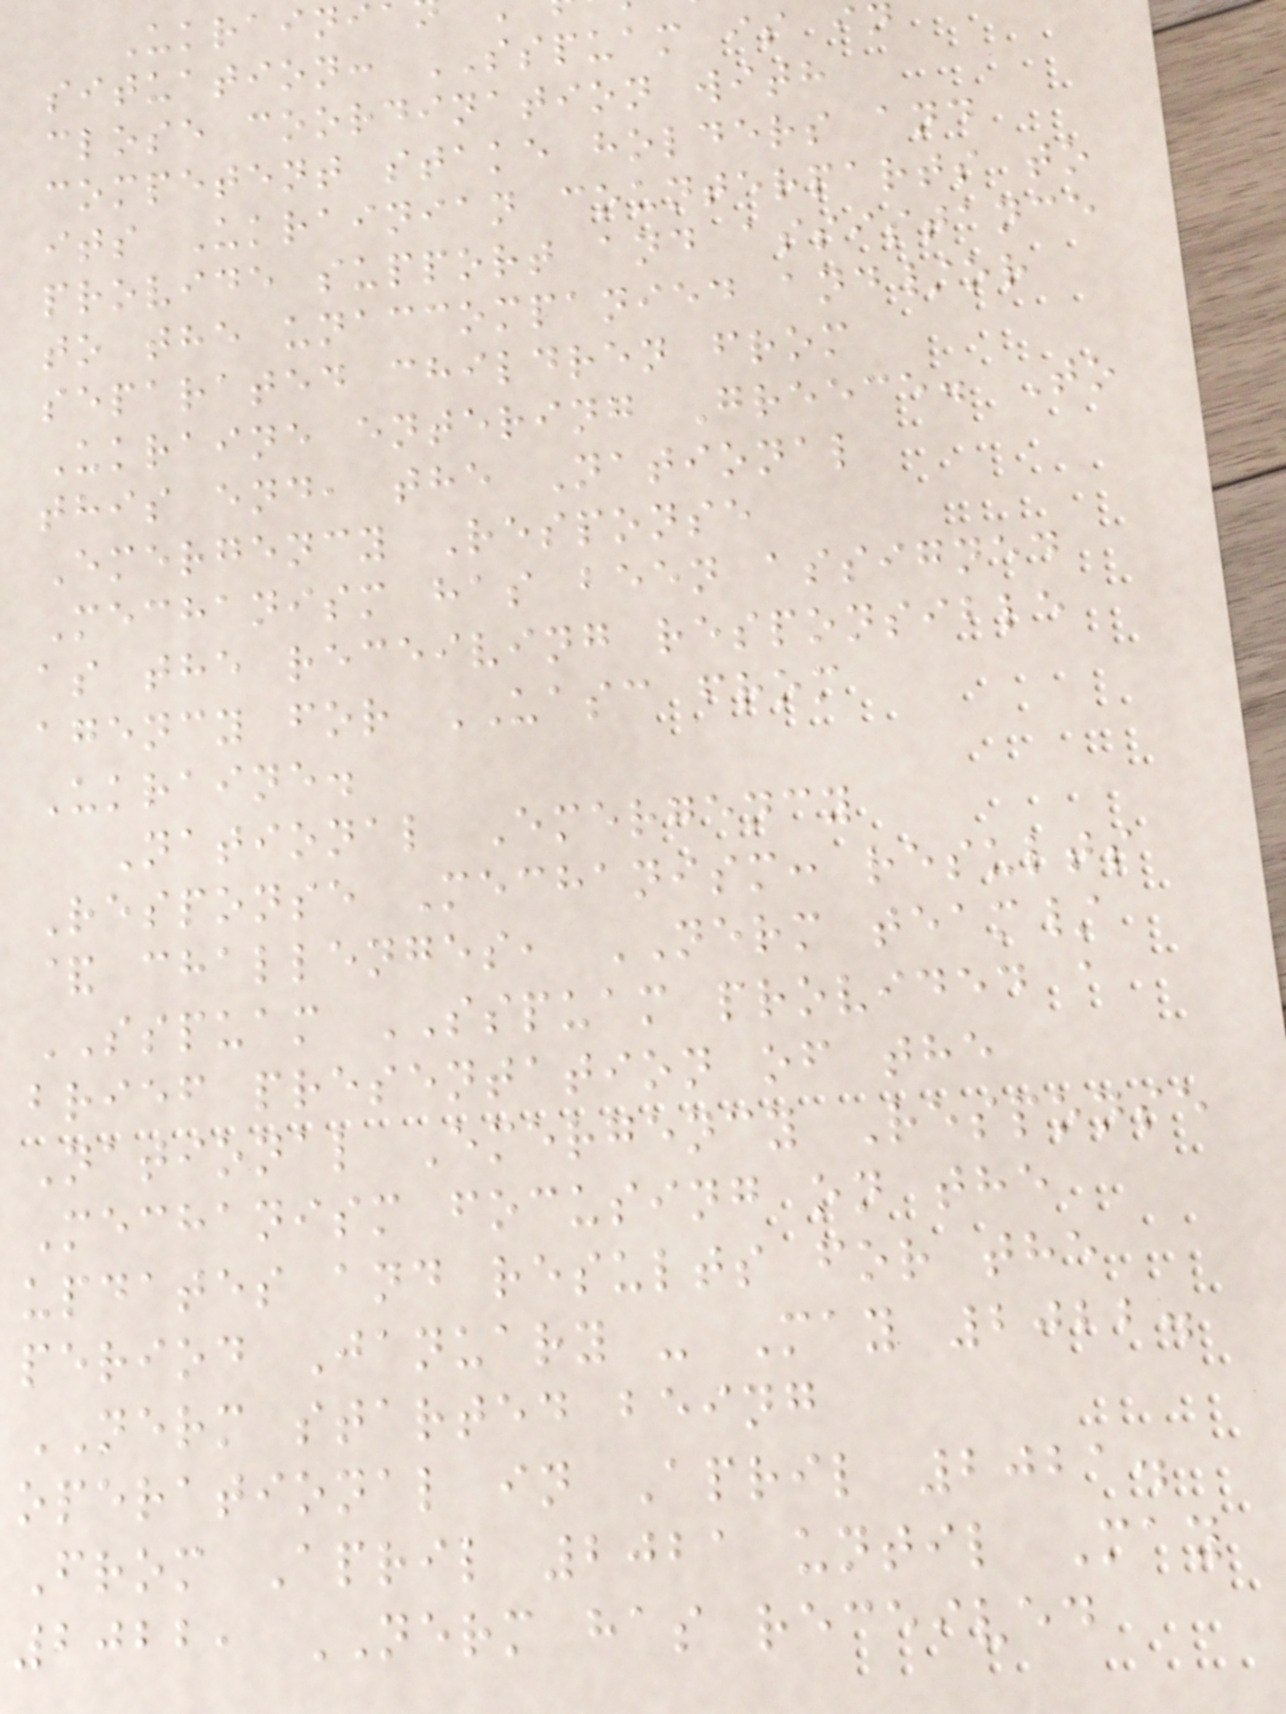Ukraini
situation: SSPUAM is in
close coordination with
competent stake holders and
its Ukrainian counterparts to
provide support and assistance
to the unaccompanied and/or
separated children from
Ukraine entering Greece. To
this end, the National
Emergency Response
Mechanism has been assigned
as the receiving responsible
agency for UASC from
Ukraine.
National Emergency
Response Mechanism: results
& challenges, NERM team/
SSPUAM SSPUAM provided a
brief presentation of the
National Emergency Response
Mechanism focusing on the
updates and results for the
period January - May 2022.
NERM started being
operational in April 2021.
From April 2021 until May
2022, NERM has received
